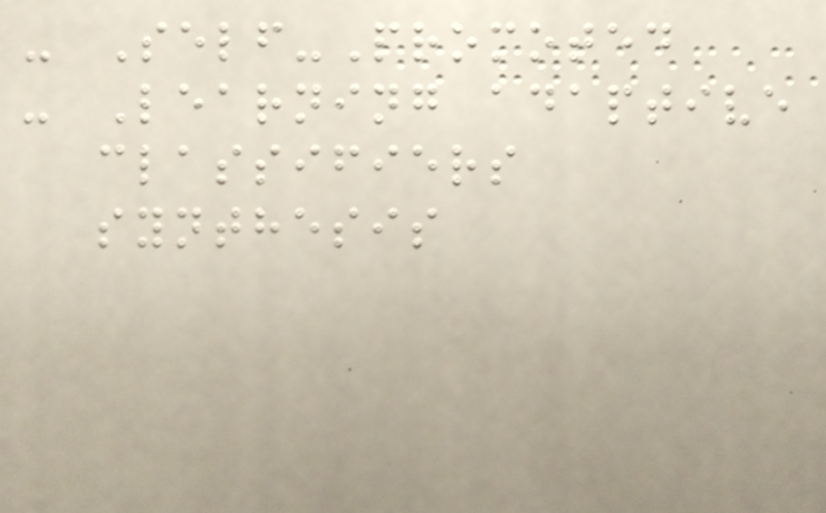- Self-Promoted
- Learning adaptive
classifiers
synthesis
